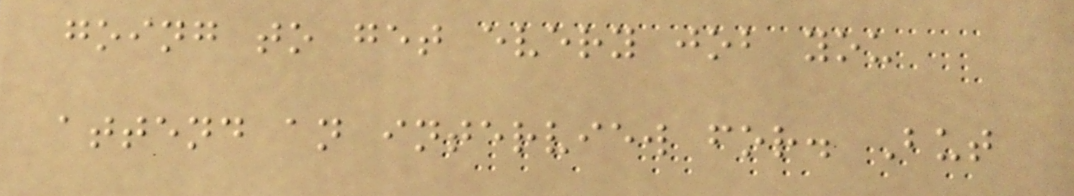going to get every job you
attend an interview for. But
